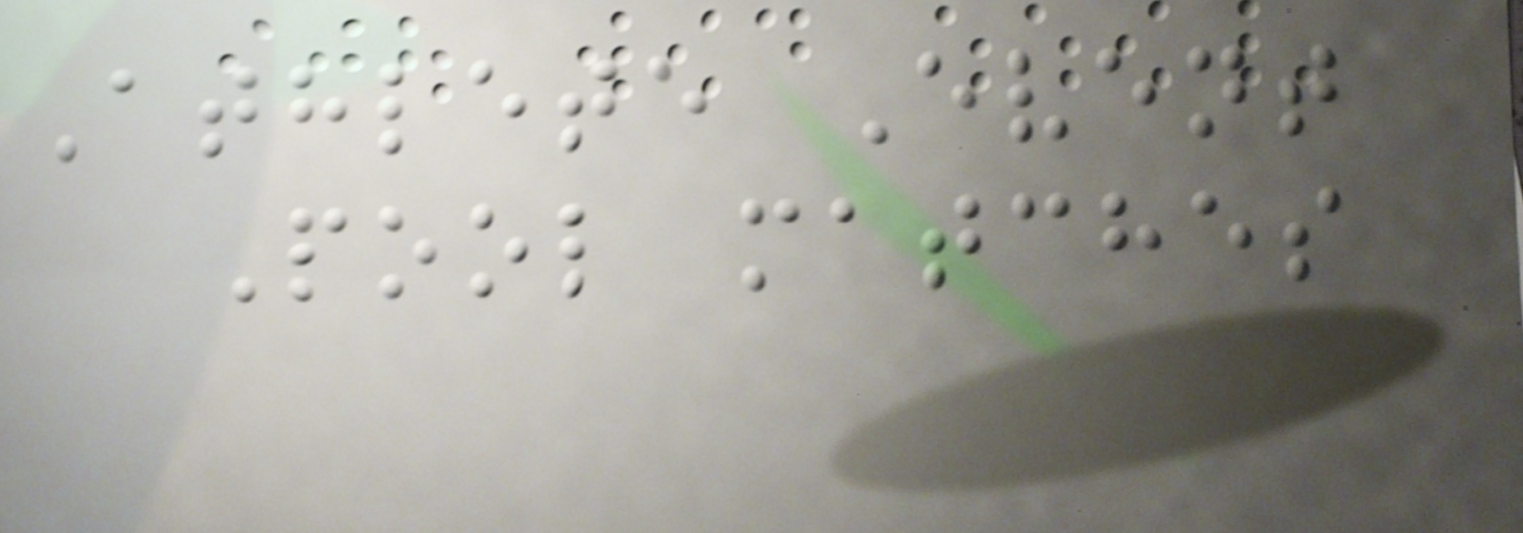Athlete Event
Pool matches
